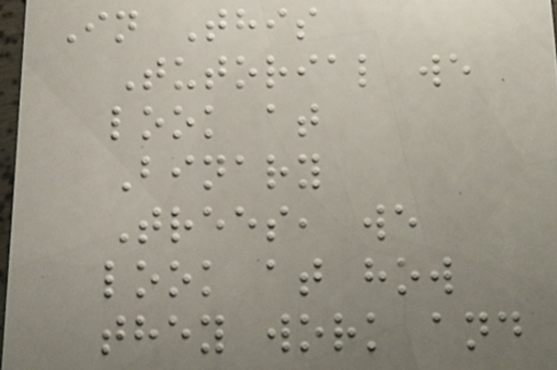In This
Tutorial we
look at
Binary
Trees, we
look at how
they work and
